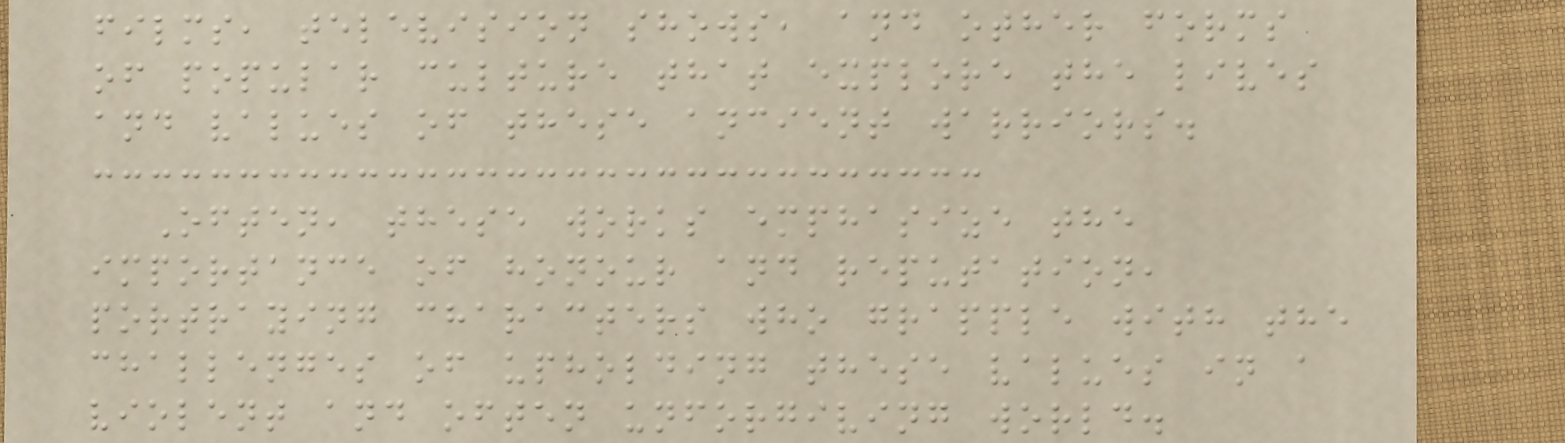films, television shows, and other forms
of popular culture that explore the lives
and values of these ancient warriors.
Often, these works emphasize the
importance of honour and reputation,
portraying characters who grapple with the
challenges of upholding these values in a
violent and often unforgiving world.
